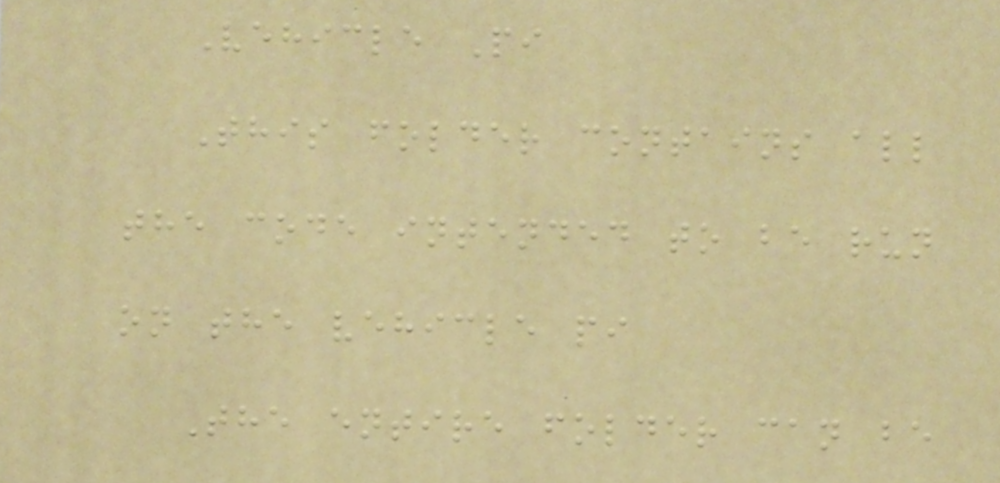Vehicle Pi
This folder contains all
the code intended to be run
on the vehicle pi
The entire folder can be
